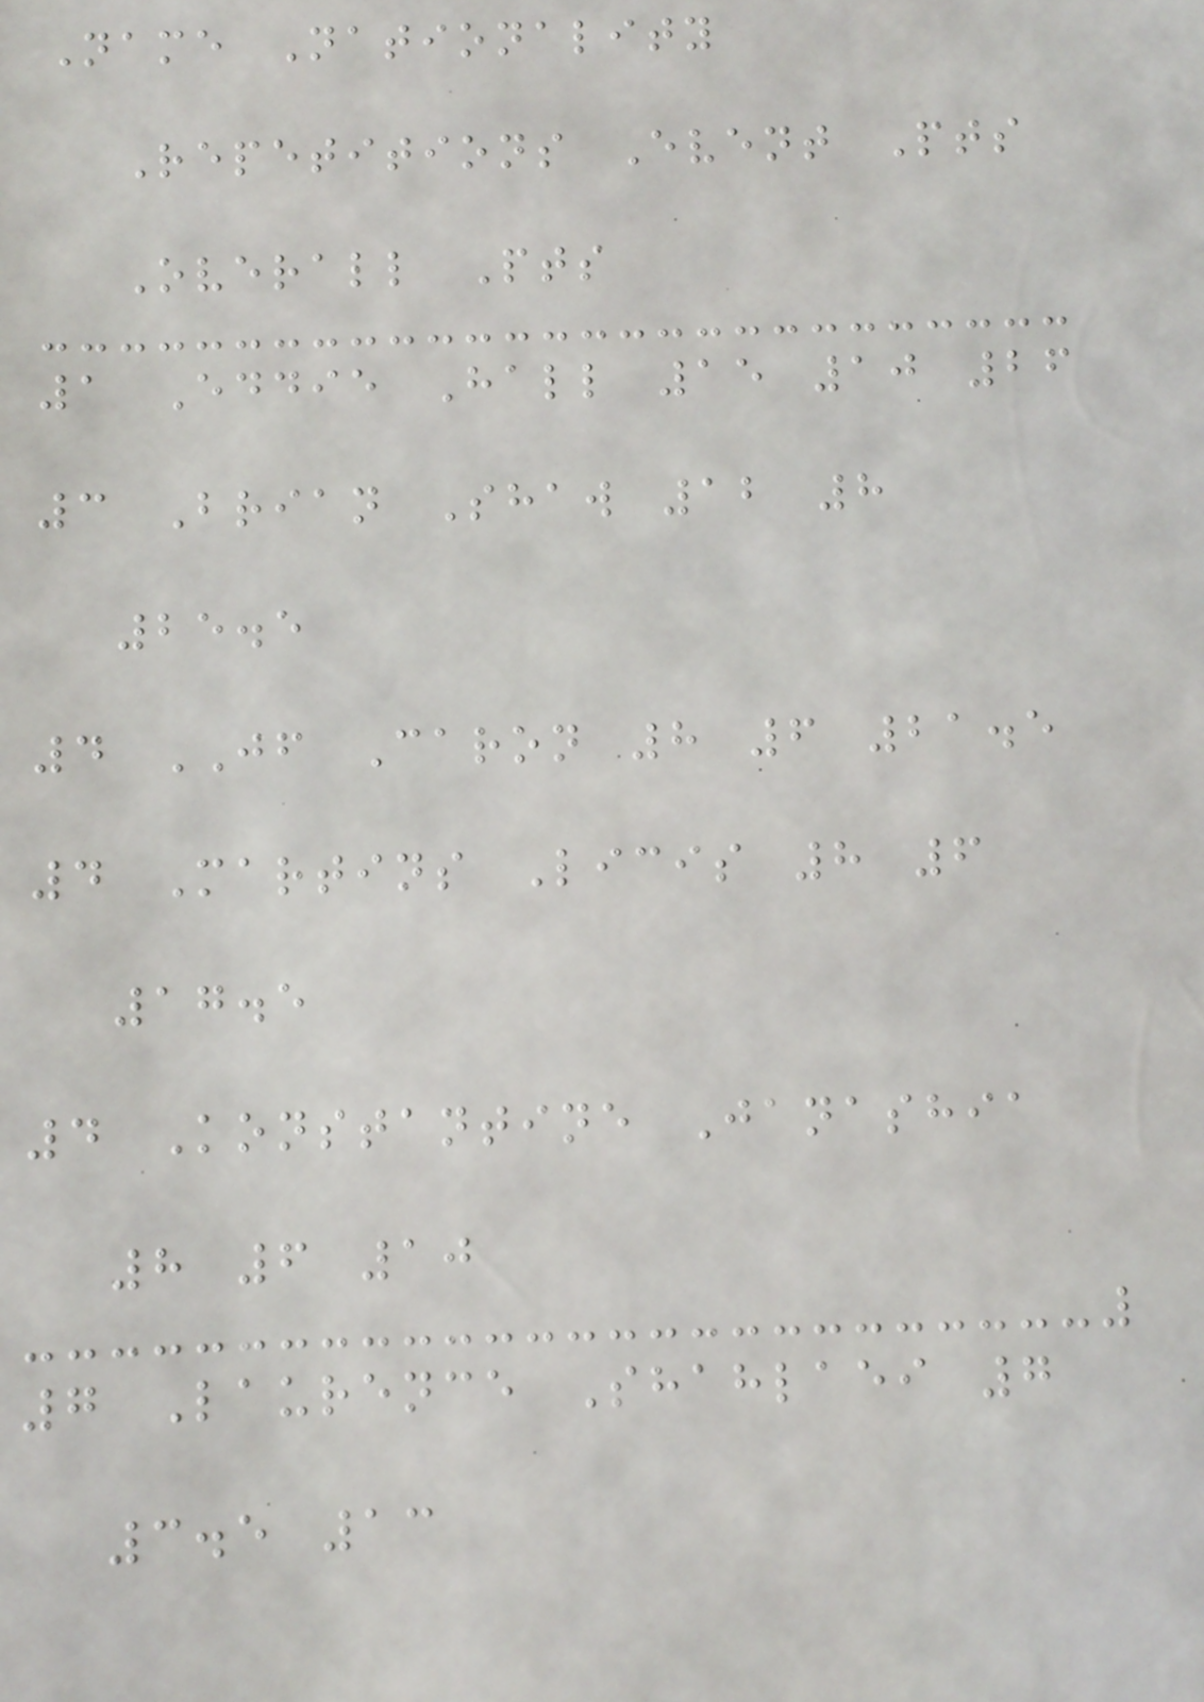Name Nationality
Repetitions Event Pts
Overall Pts
1 Eddie Hall 15 10 26
3 Brian Shaw 12 8
25.5
4 JF Caron 8 6 21.5
4 Martins Licis 8 6
17.5
4 Konstantine Janashia
8 6 10
7 Laurence Shahlaei 7
3.5 13
